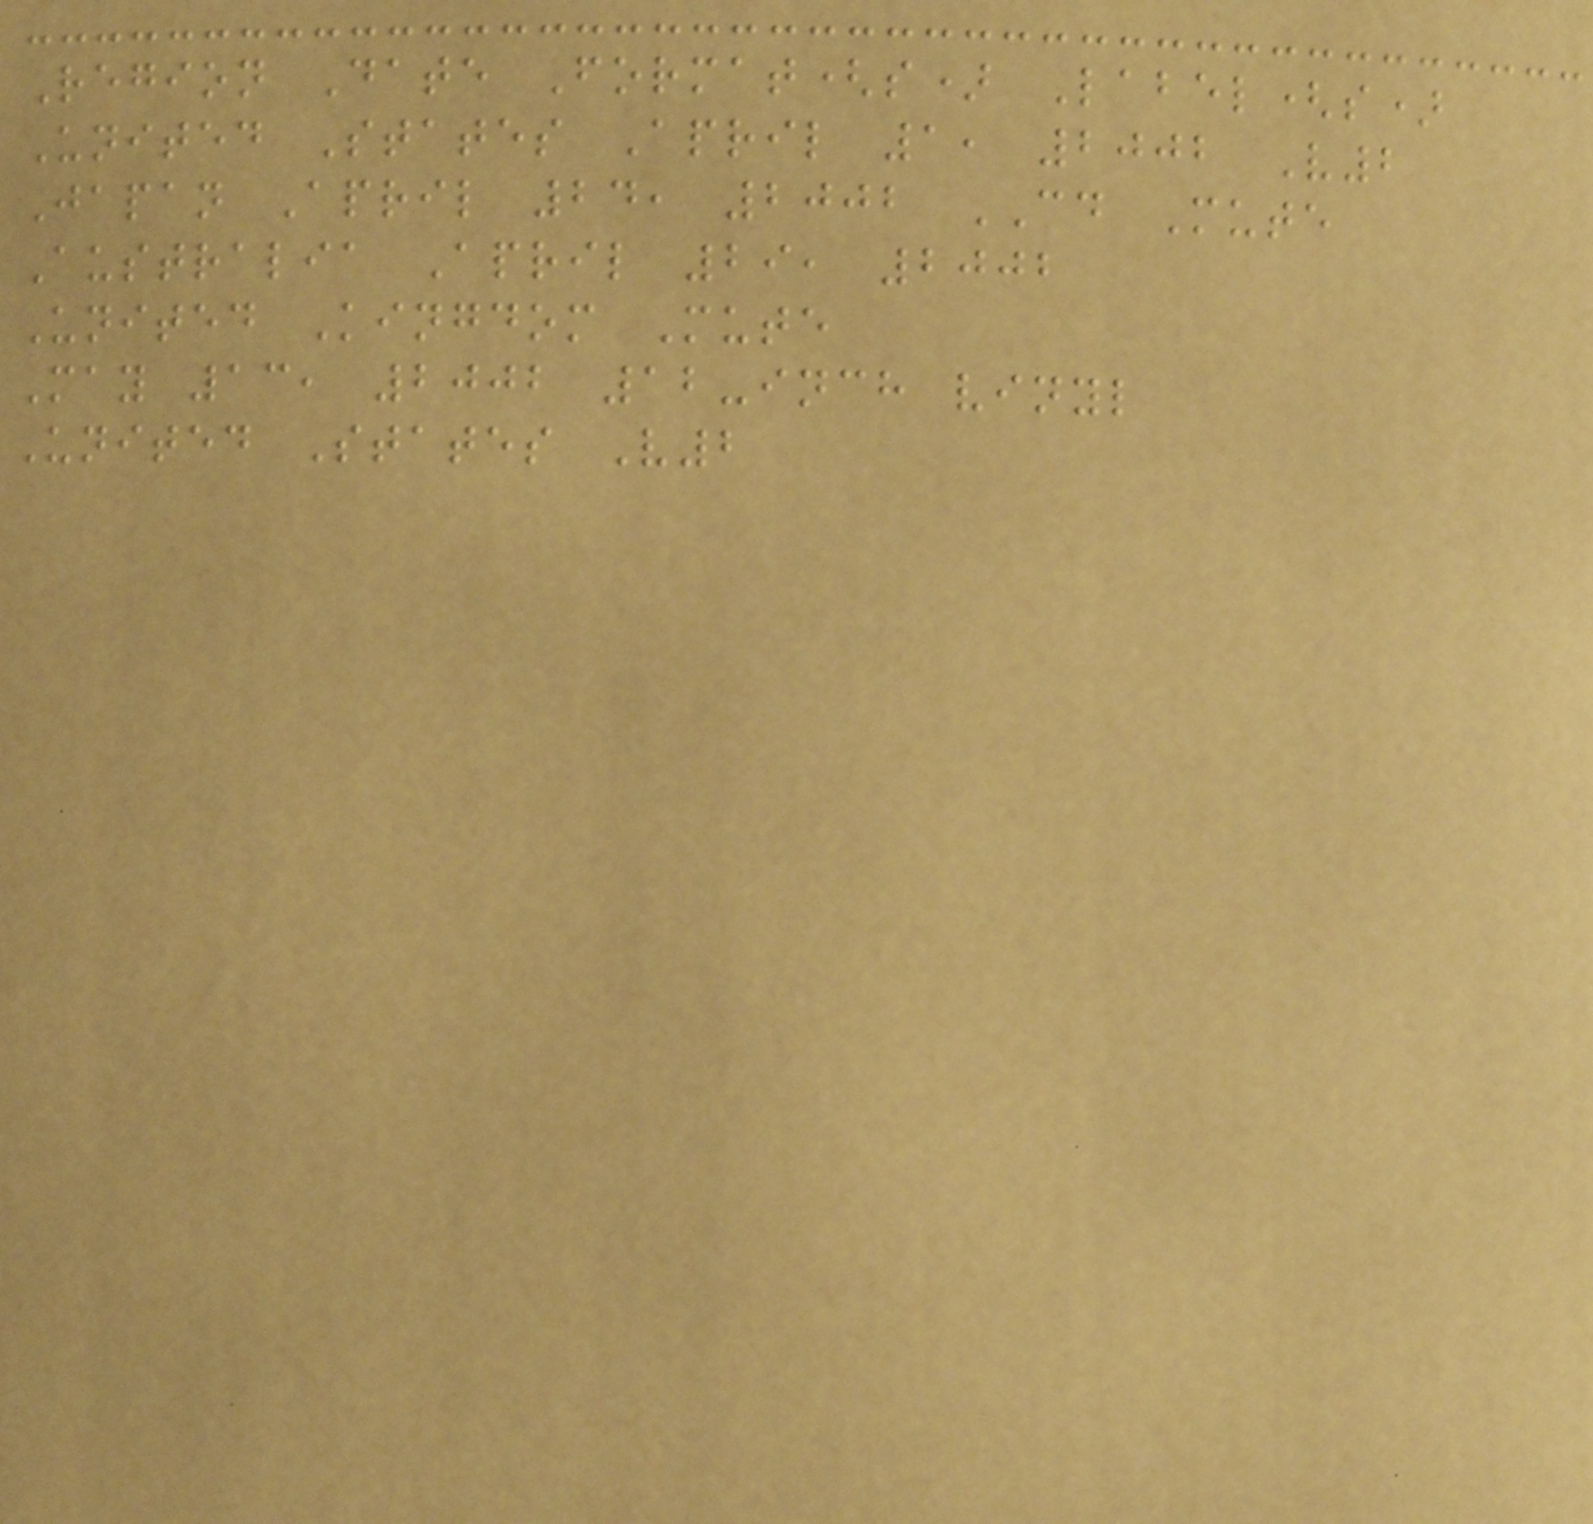Region Date Format(s) Label(s)
United States April 1, 2002 V2
Japan April 24, 2002 CD Mute
Australia April 29, 2002
United Kingdom Mute
May 13, 2002 12-inch vinyl
United States V2
